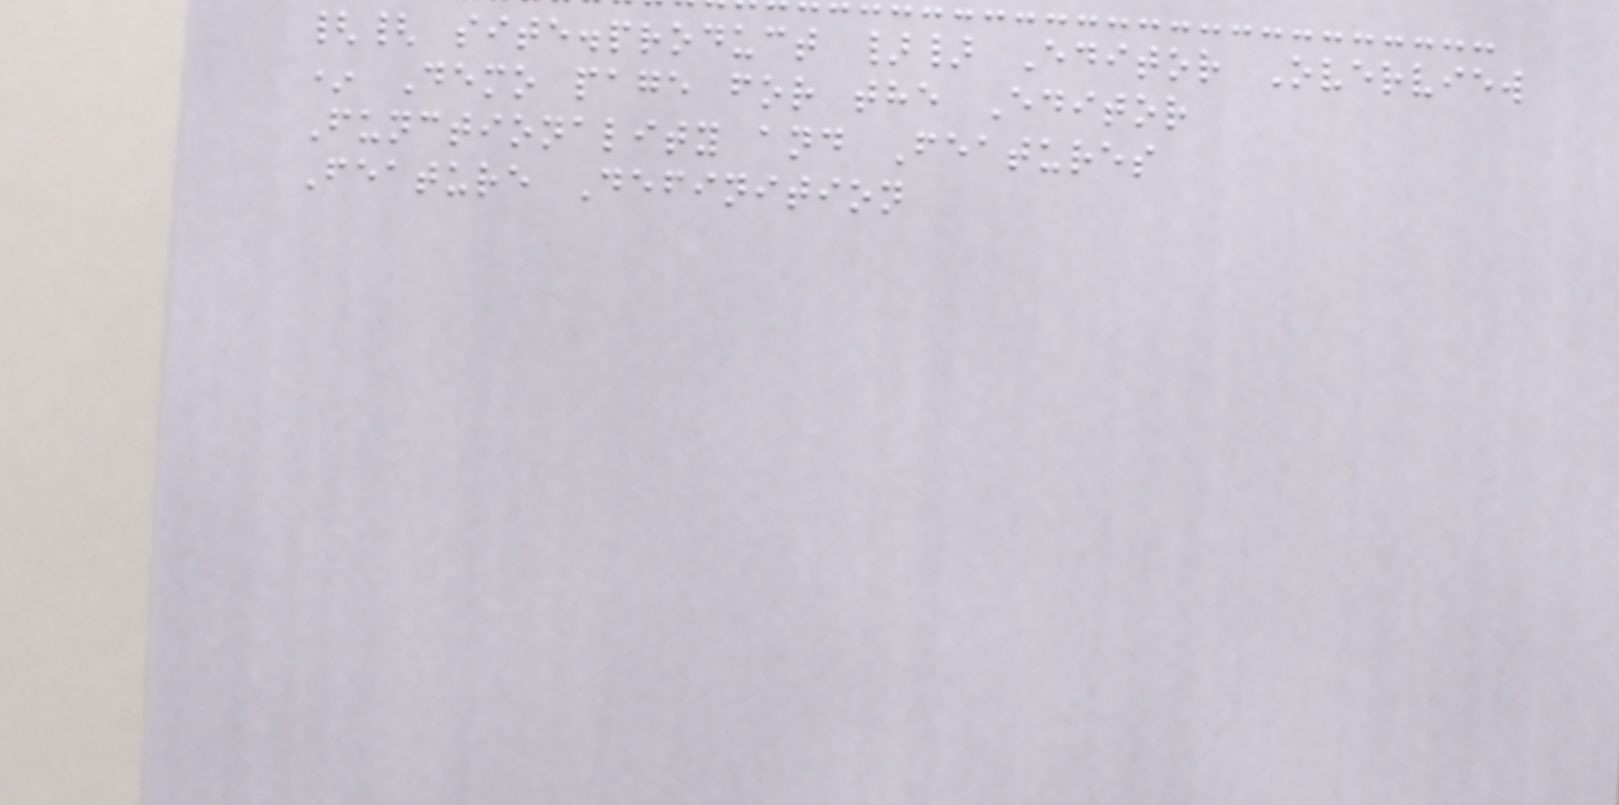{{ site.product }} Editor Overview
* Demo page for the Editor
Functionality and Features
Feature Definition
